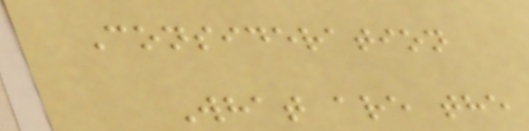Consideration
What are the
